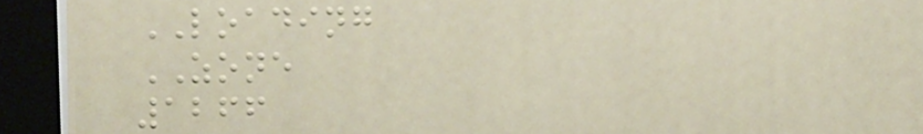LOADING
ZONE
1266
